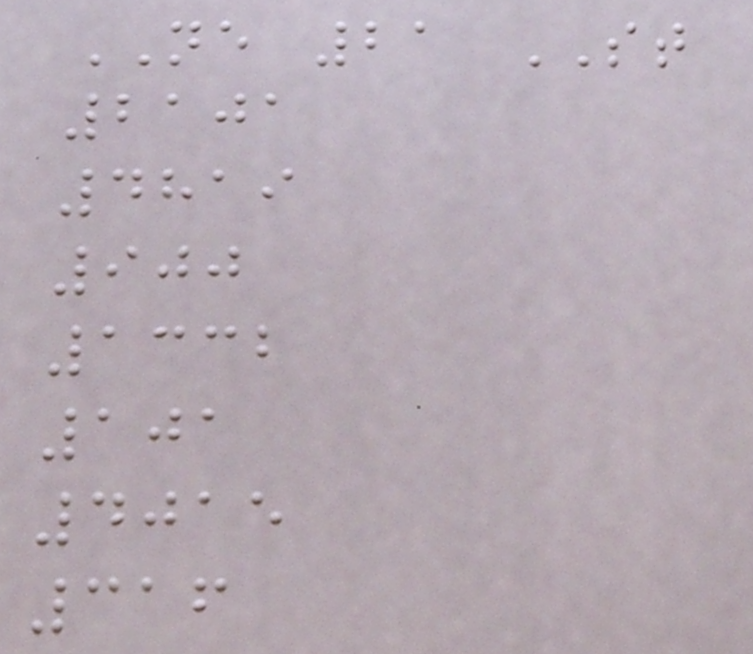NE 21 ST
2101
4819
900
1332
101
4015
316
